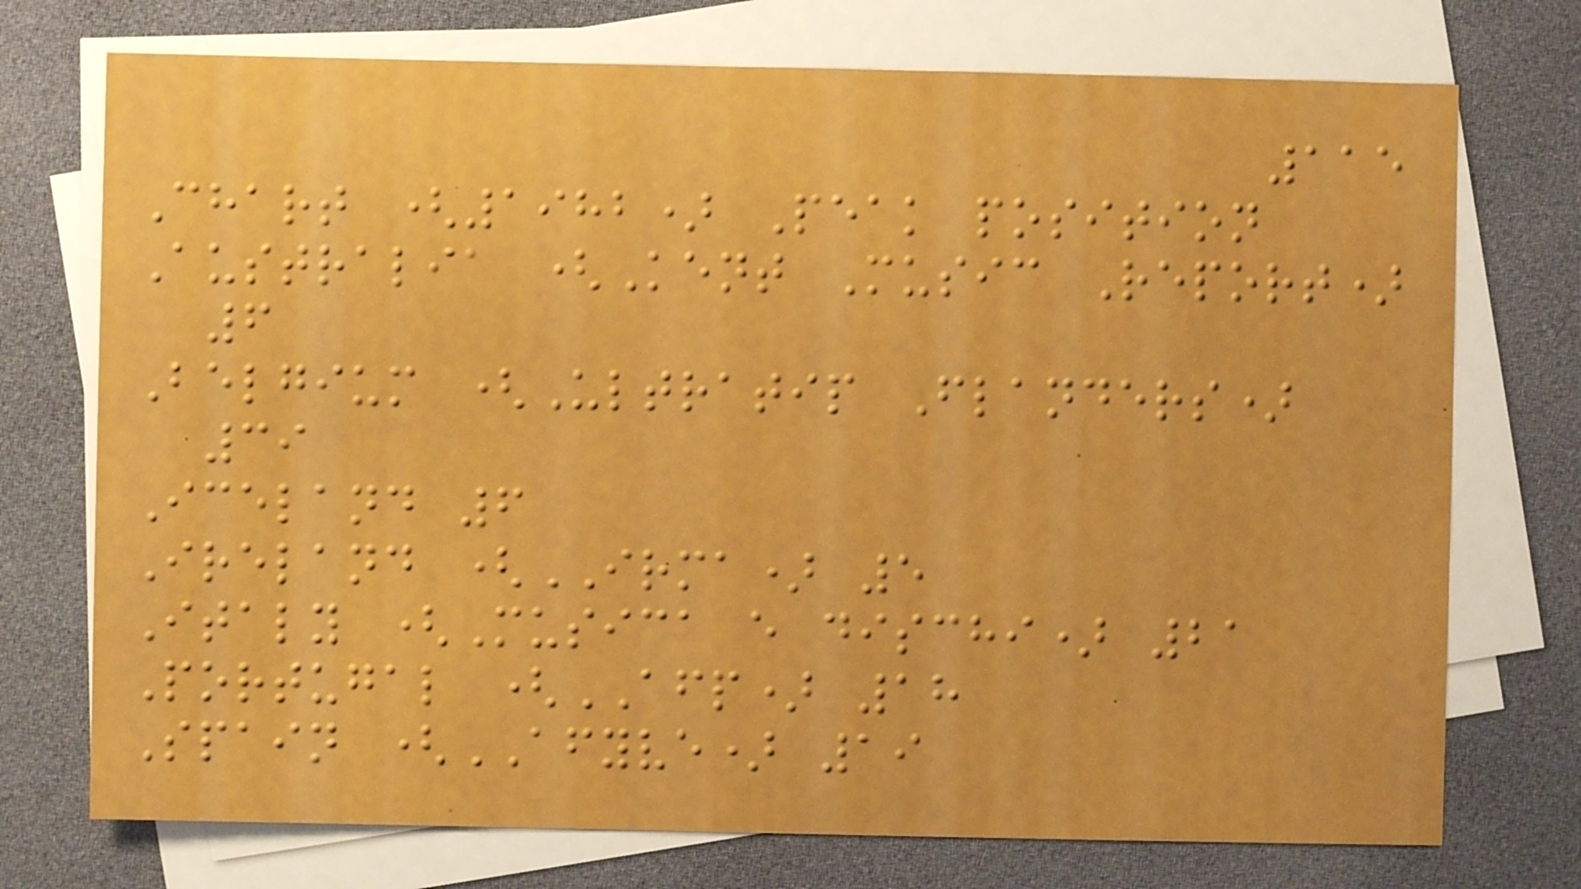115
Chart (1982) Peak position
Australia (Kent Music Report)
6
Belgium (Ultratip Flanders)
39
Iceland 6
Ireland (IRMA) 5
Italy (Musica e dischi) 21
Portugal (AFP) 18
Spain (AFYVE) 19
